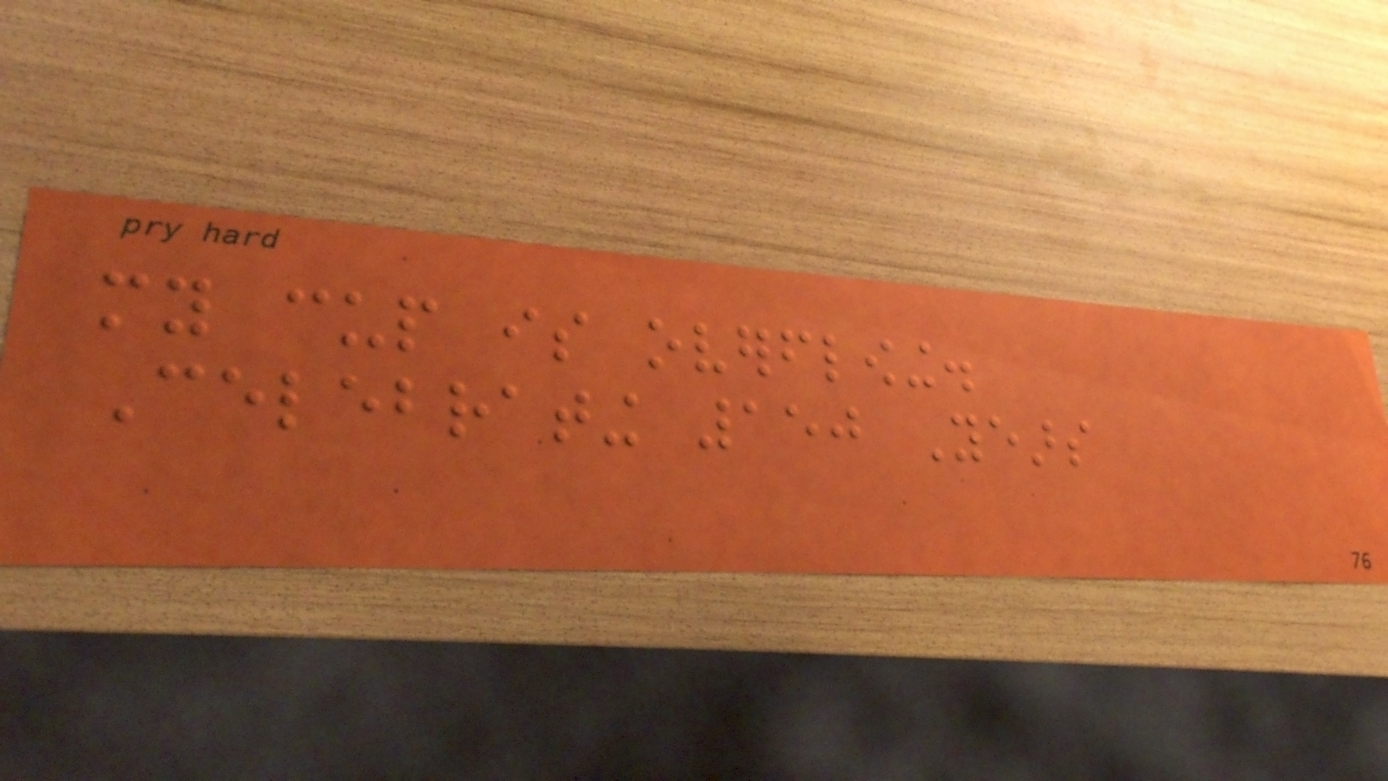my cup is overflowing.
Celebrating 150 Years
